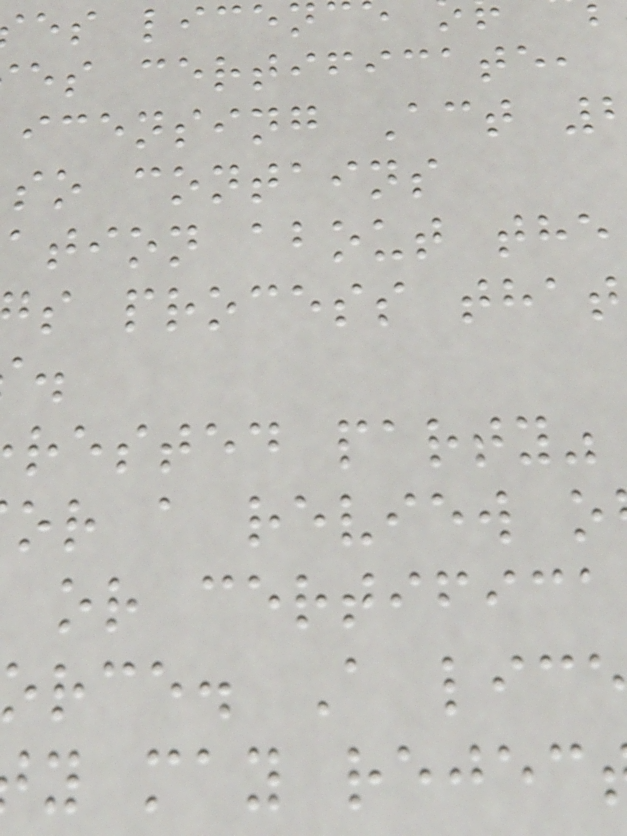es lice
es certificate,
icensing Act
so contains
ation about the
s process that
rested party"
or a review o
or certifica
rce. A lic
y may rejec
